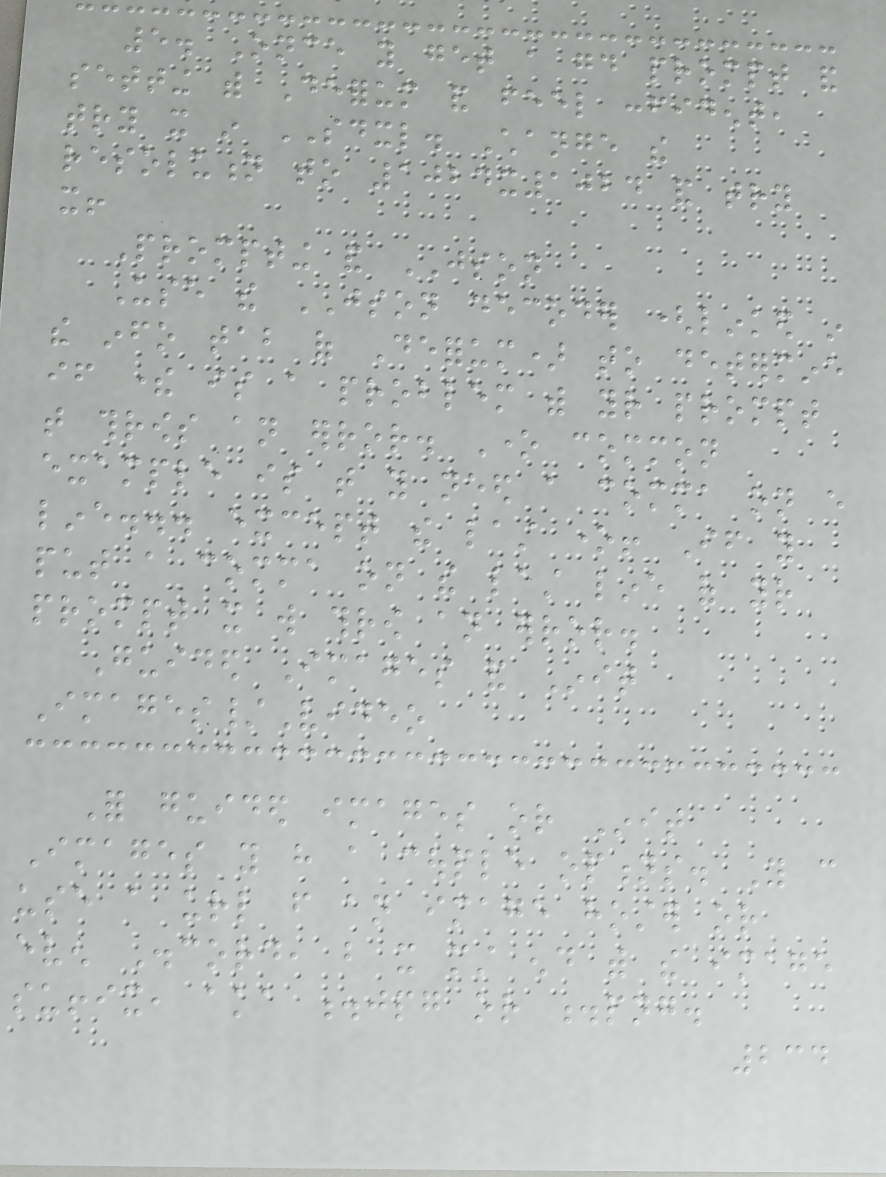5. Once you get a good prompt and
setting with Deforum and feel confident,
try it in SDXL. Change the
resolution to 1024x1024 and try
it!
Prompting and JSON
Use the JSON decoder (linked in
the info tab of Deforum) to determine
if there is a problem with your prompt
that throws an error. One common
example is that you need a comma on every
line... except the last one! If you
put a comma on the last line of your
prompt it will throw an error.
Guided Images and Init
Images/Video
For guided images or Init
Images you have a couple options. You can
use a url from an image hoster or
even Discord, but it must end with the image
suffix, aka .jpg or .png.
234
